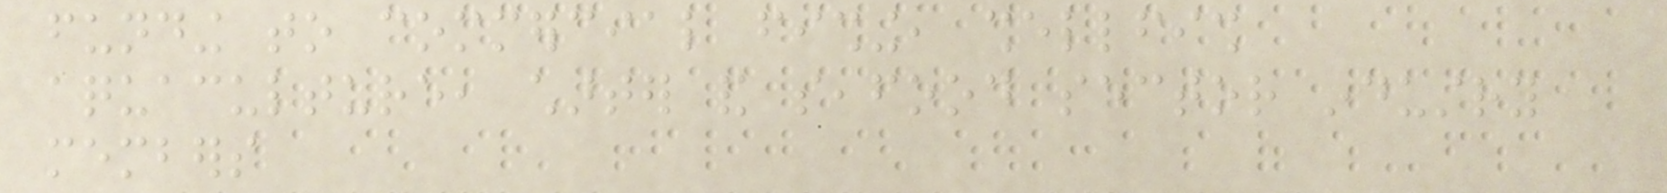funding to commercial fishing, shellfish
aquaculture, charter and seafood sector industry
members
